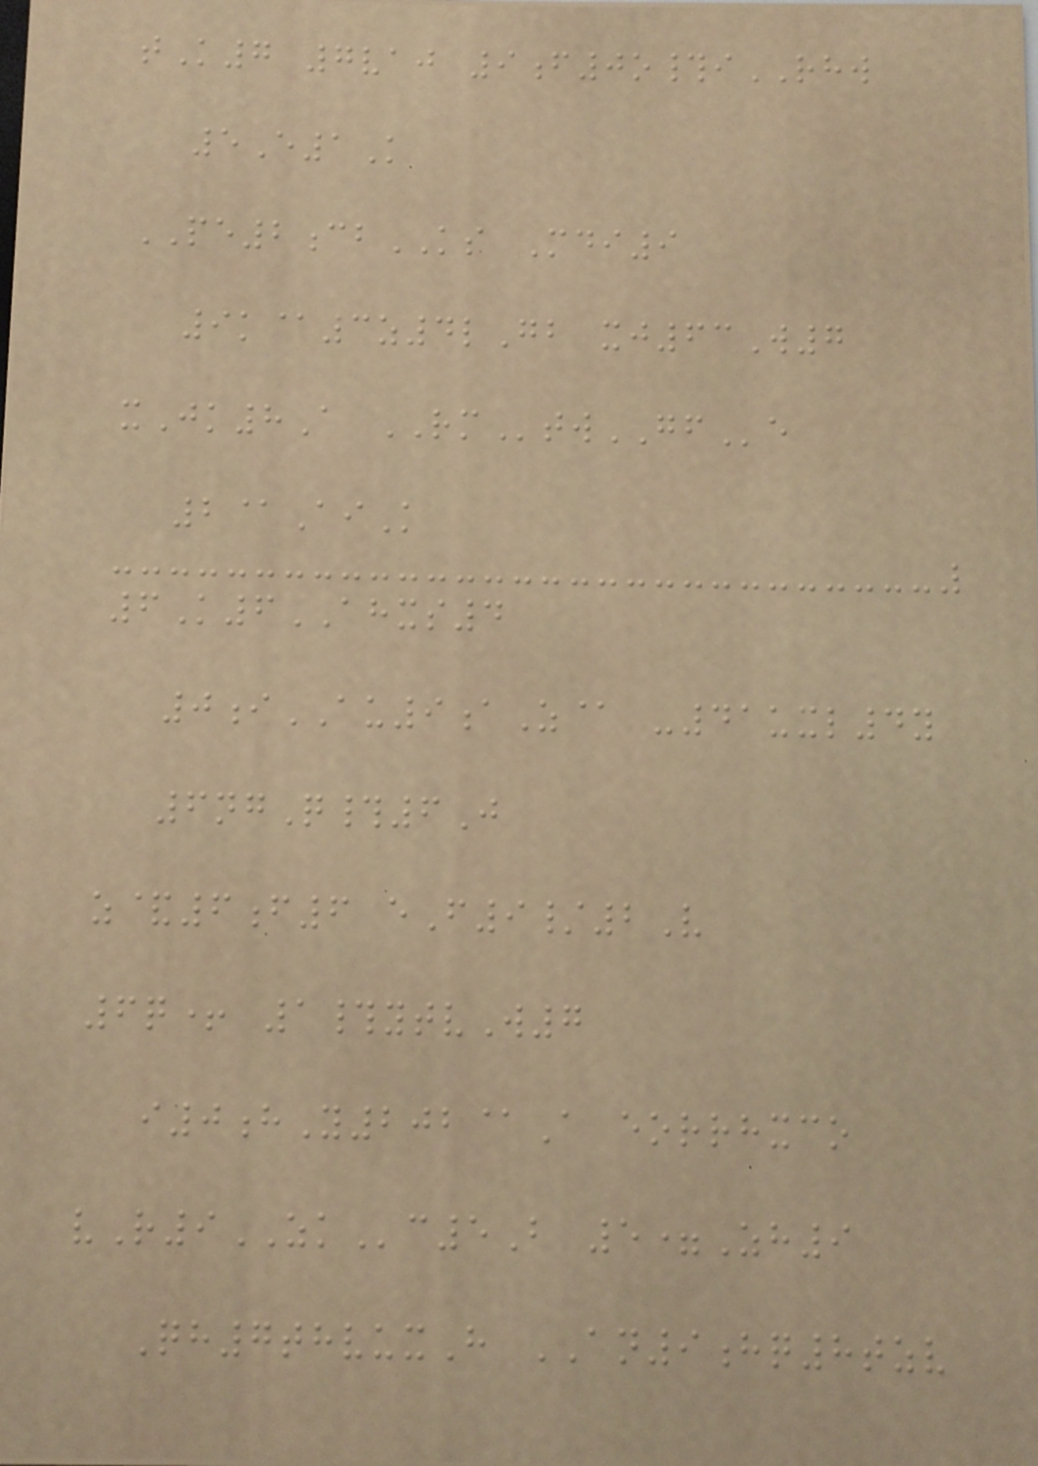tK7 7vaj 9f0o#iRHW
5E1K
PE2cbKS Mdi9
9k@3z4lGb xj63W7
xJk8A RMtwGFe
2@AiK
6K6AHXS4
0iAU9aZ@ -41uxl4y
6ngQ#6J
z&6f6 eF9/2V
6q+ 1#ytvW7
i0hY202@A eorrhxco
vR9ZKc5B 5=Zh9
Qh7thvuxH AN9hq8tzv
